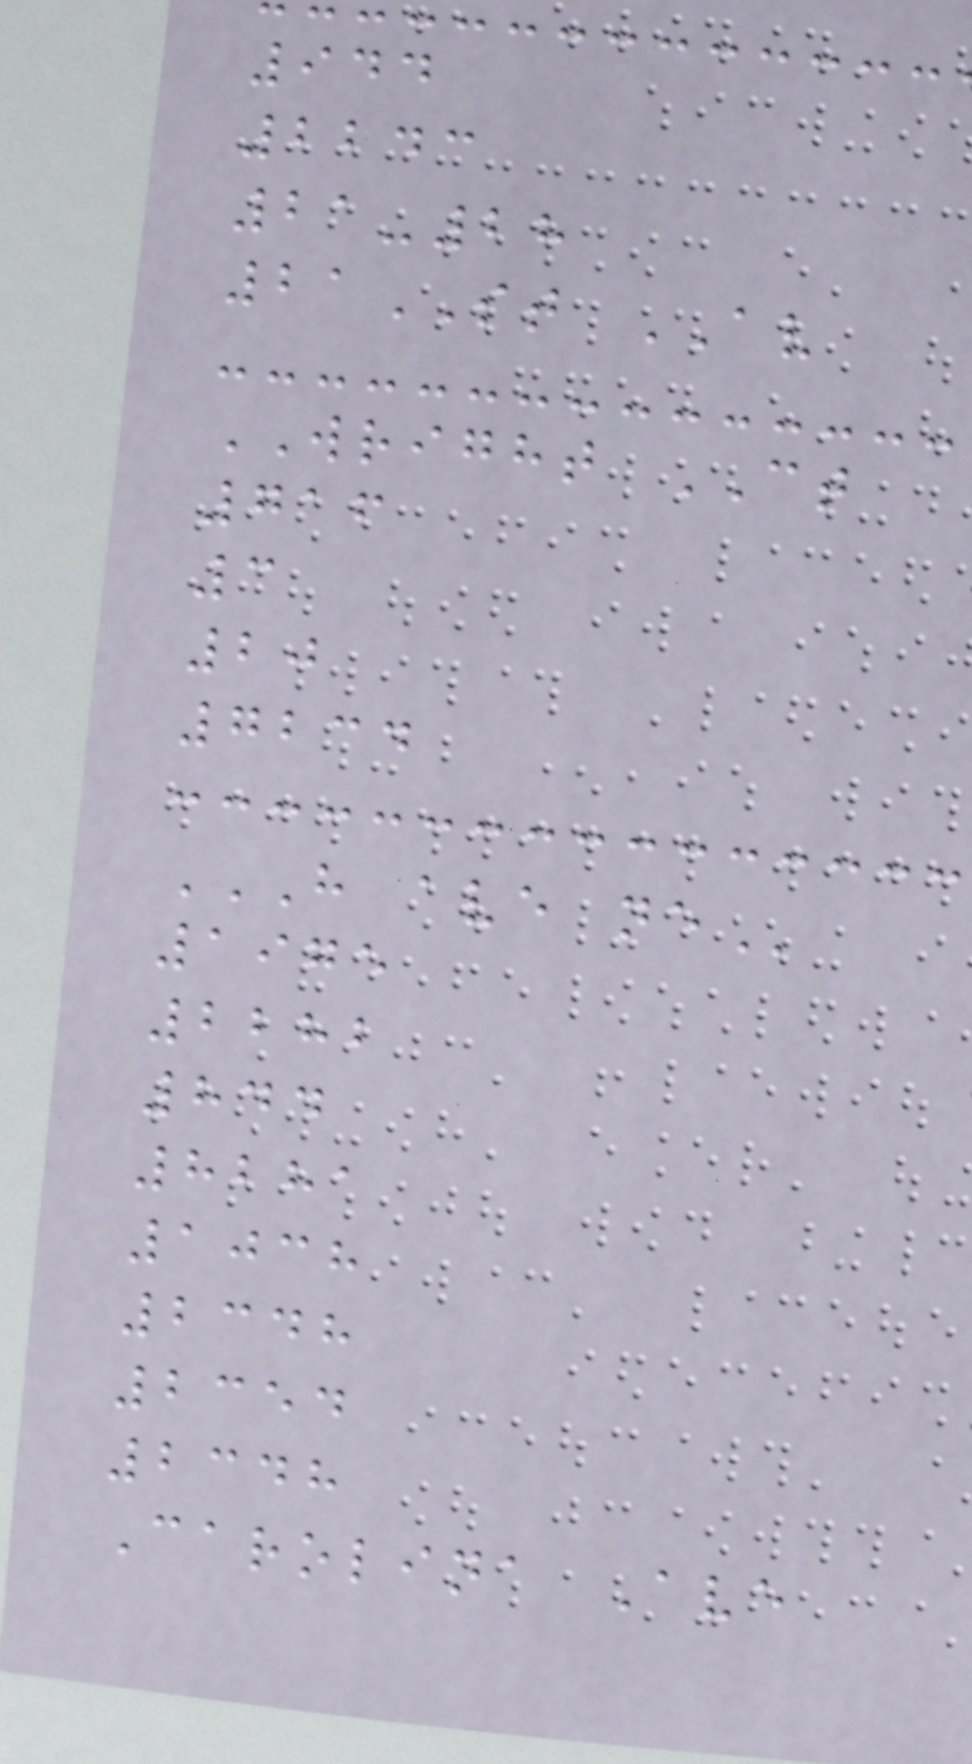944
2243
21-28
21ST AV
WRIGHT CT
716
3
20
7234
H AVE NE
1975
2282
844
8281
1038
2348
2354
2348
Carolina Ave
